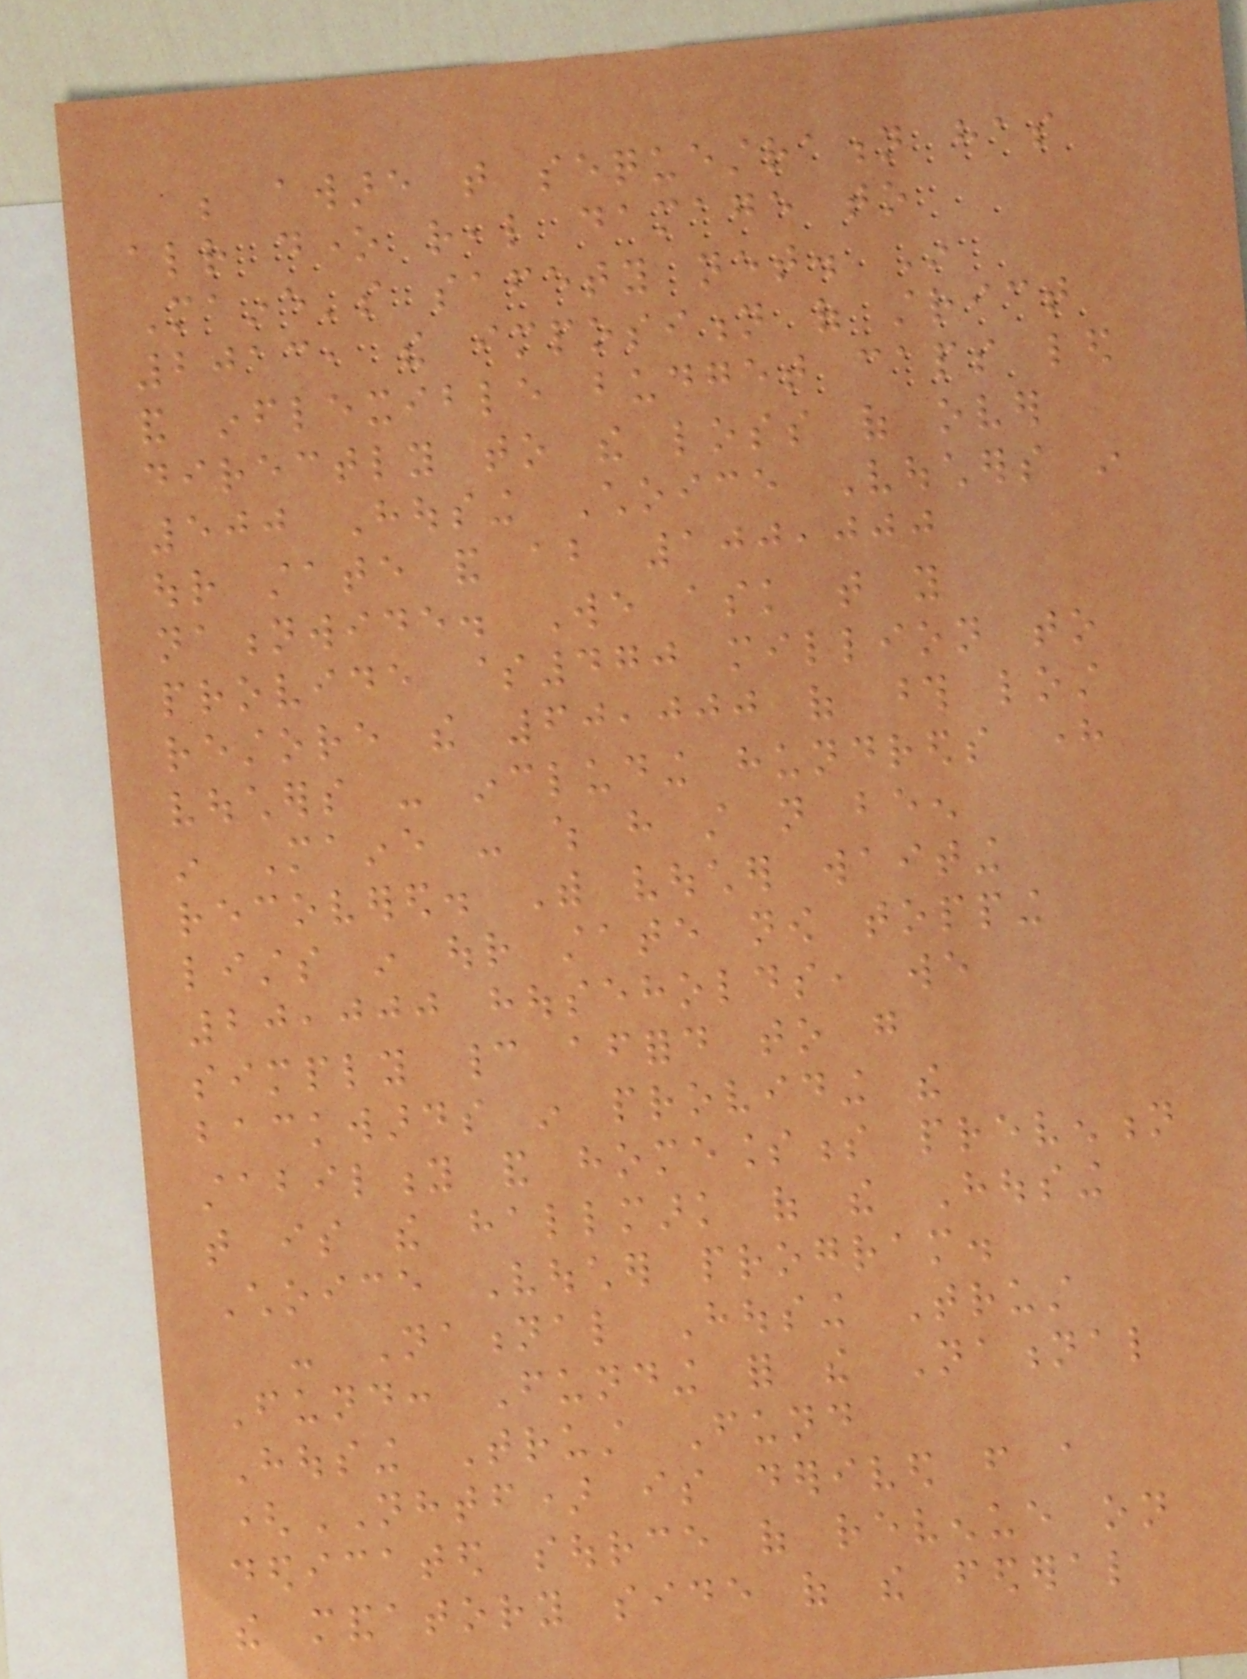be aware that sequestration has
already done real damage to
Maine's safety net. In
2013, the imposition of strict
and inflexible budget caps led
directly to the loss of over
500 Housing Choice Vouchers in
our state and about 100,000
nationwide. We ask that you
provide $470 million to
restore the 60,000 of those lost
vouchers - including hundreds here
in Maine - which have still not been
recovered. With voucher waiting
lists in our state now topping
20,000 households, we
simply cannot afford to go
backwards in providing the
stability and homelessness prevention
that is the hallmark of the Housing
Choice Voucher program.
- National Housing Trust
Fund: Funding for the National
Housing Trust Fund
(NHTF) is derived from a
dedicated source of revenue on
the mandatory side of the federal
